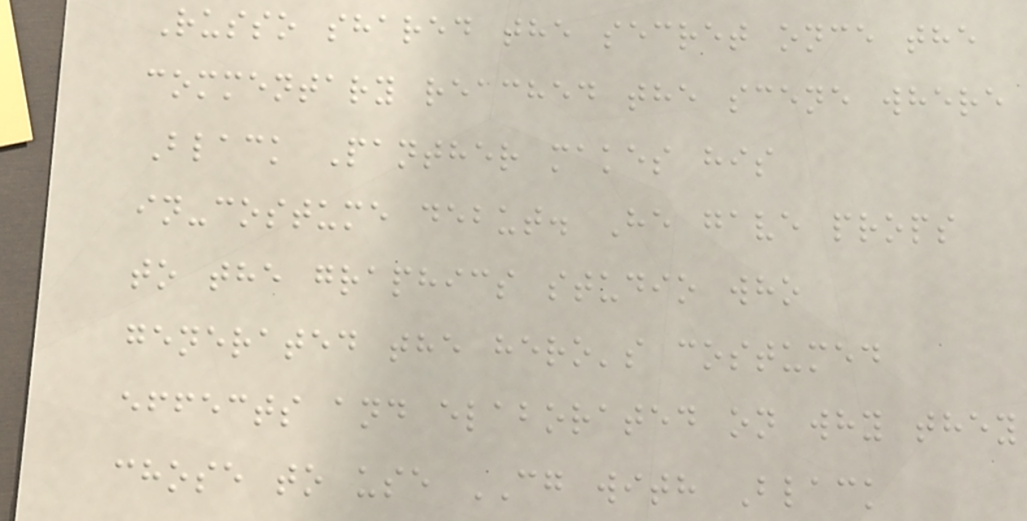Russo shared the secret once the
commentary reached the scene where
Black Panther makes his
in-costume debut. He gave props
to the graphics studio who
generated the hero's costumed
effects and elaborated on why they
chose to use CG with Black
